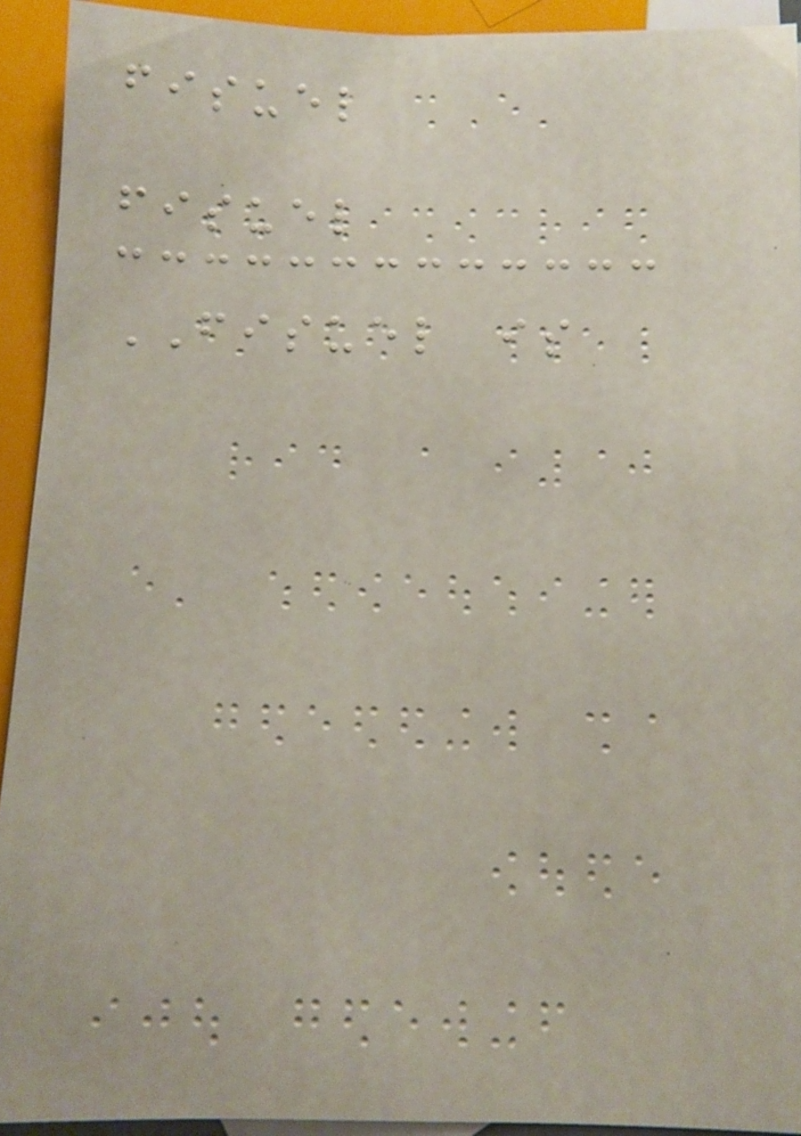fisuel
fisuel
FISUEL is
